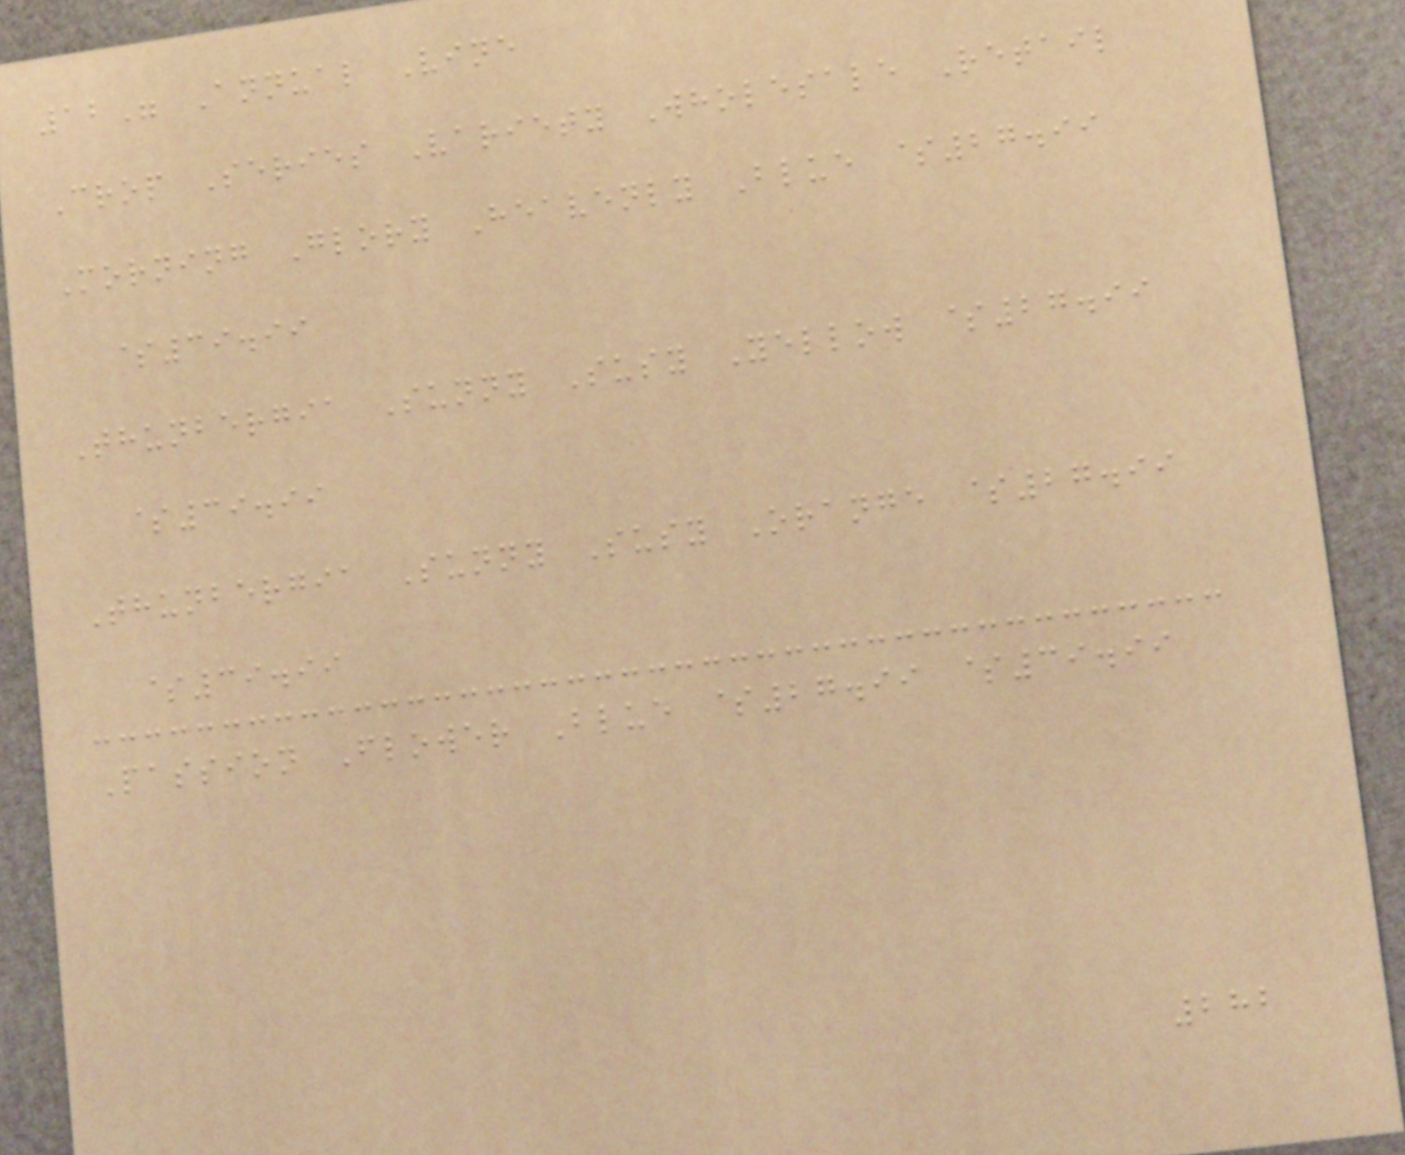12" Annual Vine
Crop Series Variety Wholesale Retail
Morning Glory Heavenly Blue $27.99
$39.99
Thunbergia Sunny Susy Yellow $27.99
$39.99
Thunbergia Sunny Susy Orange $27.99
$39.99
Passion Flower Blue $27.99 $39.99
282
